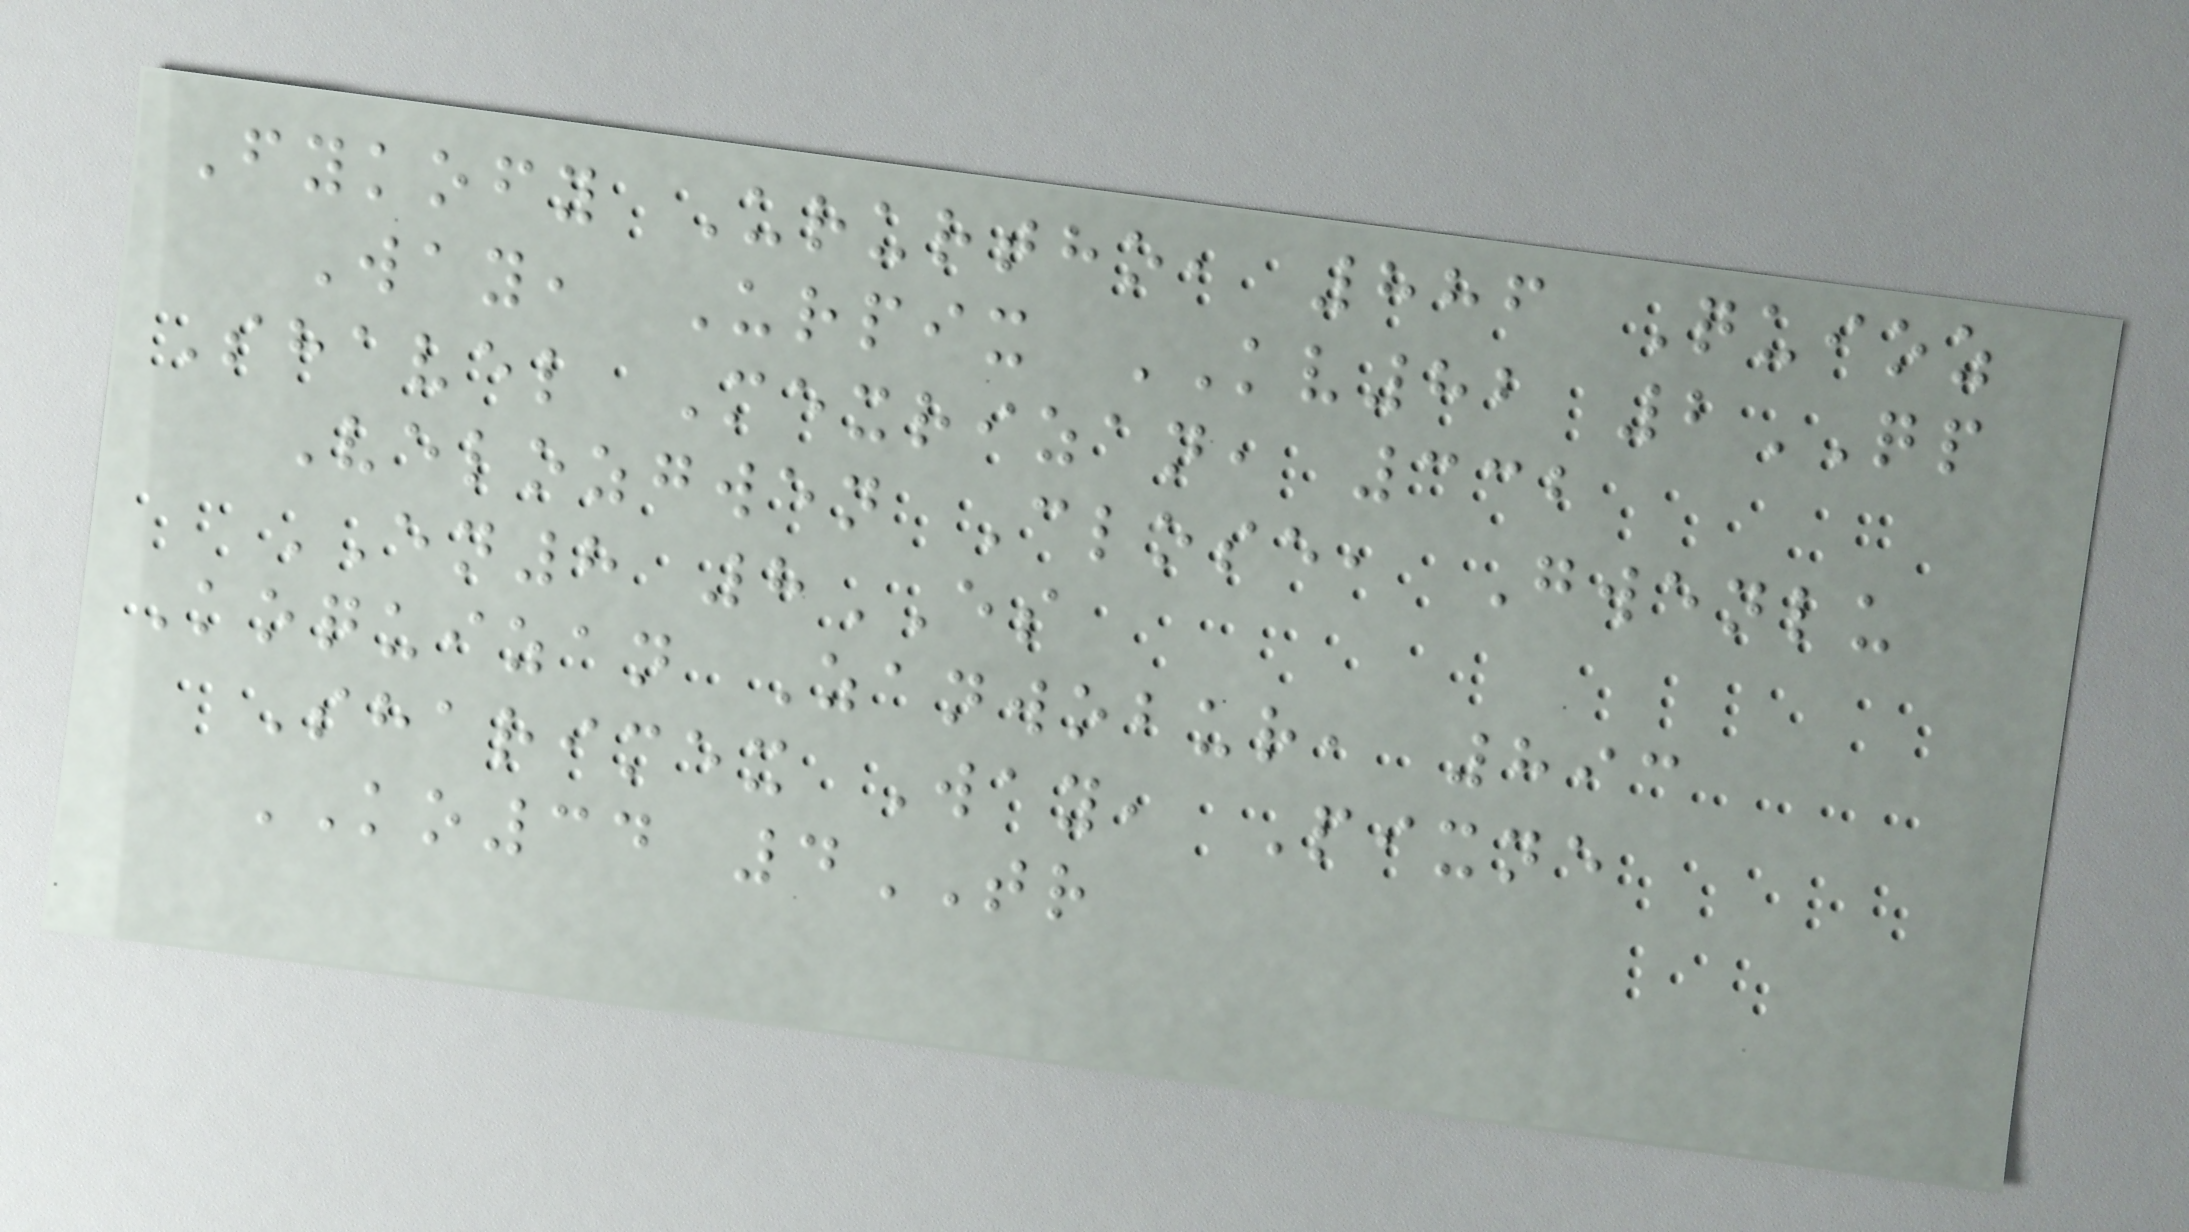Fykofy Ururtho, 886 Quioz
Way, Urpix KV82 2QP
Shavel Mexrizan, 332
Velozgwen Close, Gwenlu
EN8 8ES
Koquizan Zanwobur, 893
Sharimex Way, Pixne
KO34 4TR
